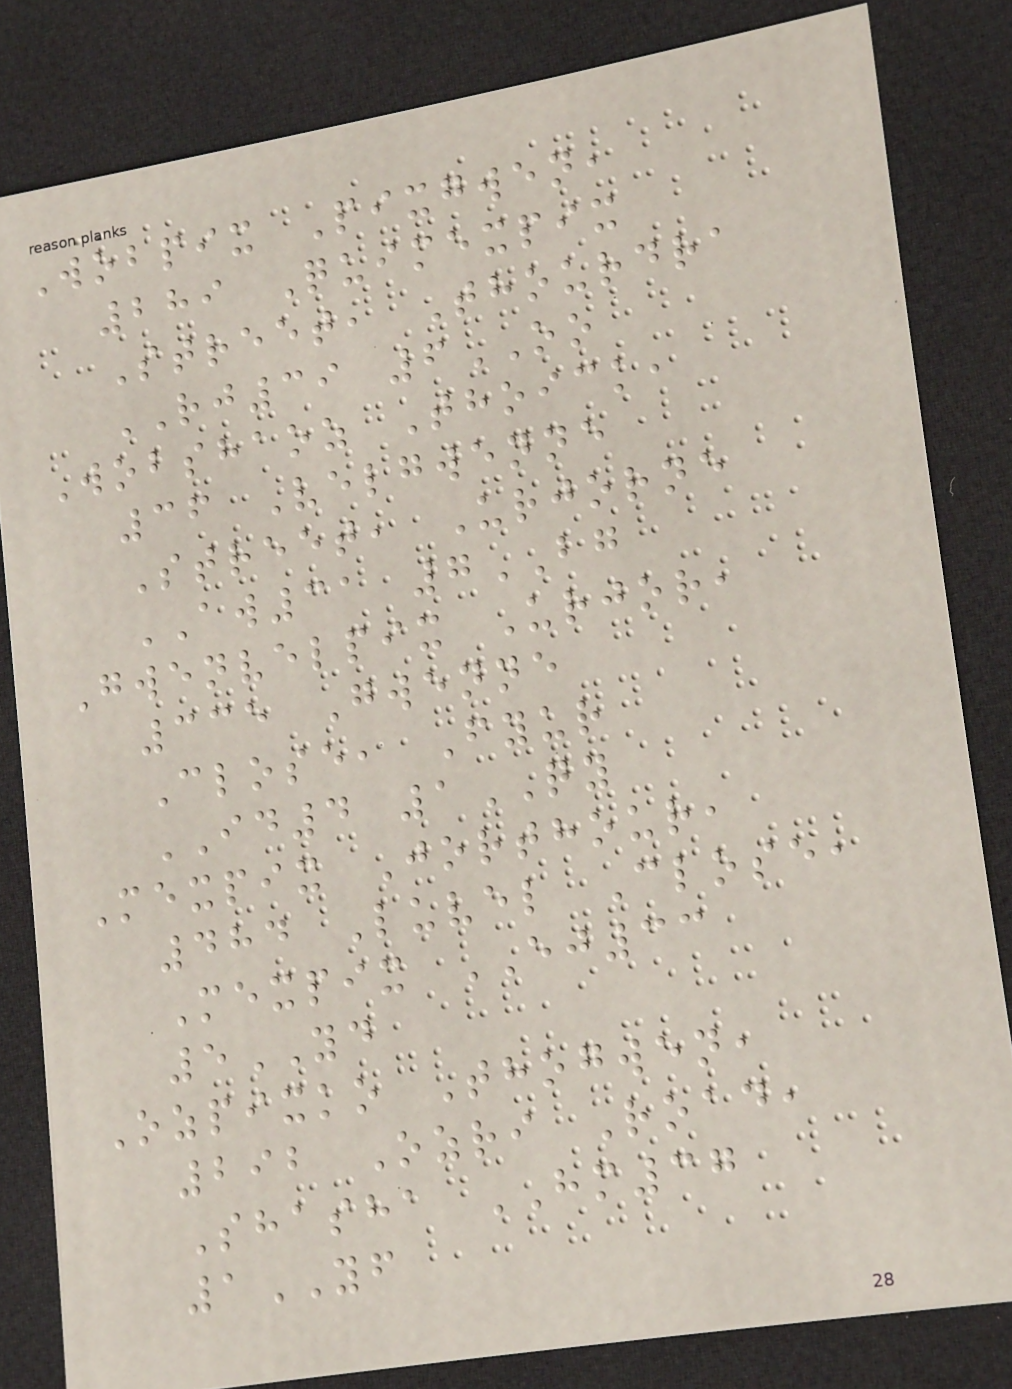Wobpix Pixgwen,
289 Quimexpix
Street, Thourdra
RJ39 6OO
Wobshaoz Thoick,
36 Velgwenne
Street, Urjorne
AW31 7BG
Gwenvelpix Urjor,
335 Gwenne
Close, Fyur
ID4 1QY
Mexpix Jorthour,
484 Luvel Close,
Mexpix EJ33
5YD
Ozpixko Thogwen,
292 Ozri Road,
Shasha HM37
1YF
